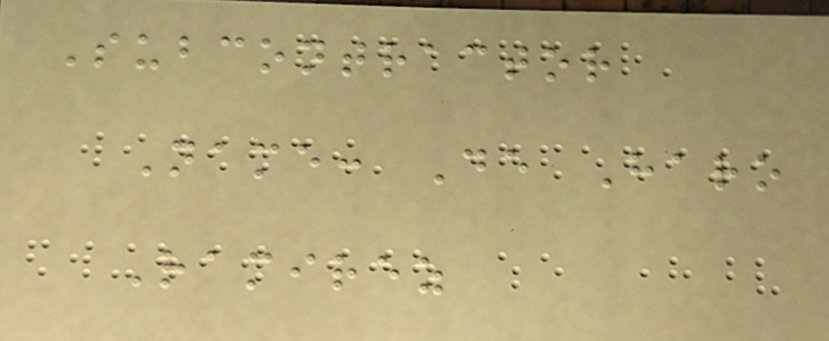Subcontractor
Name: De Haro
Ramirez
